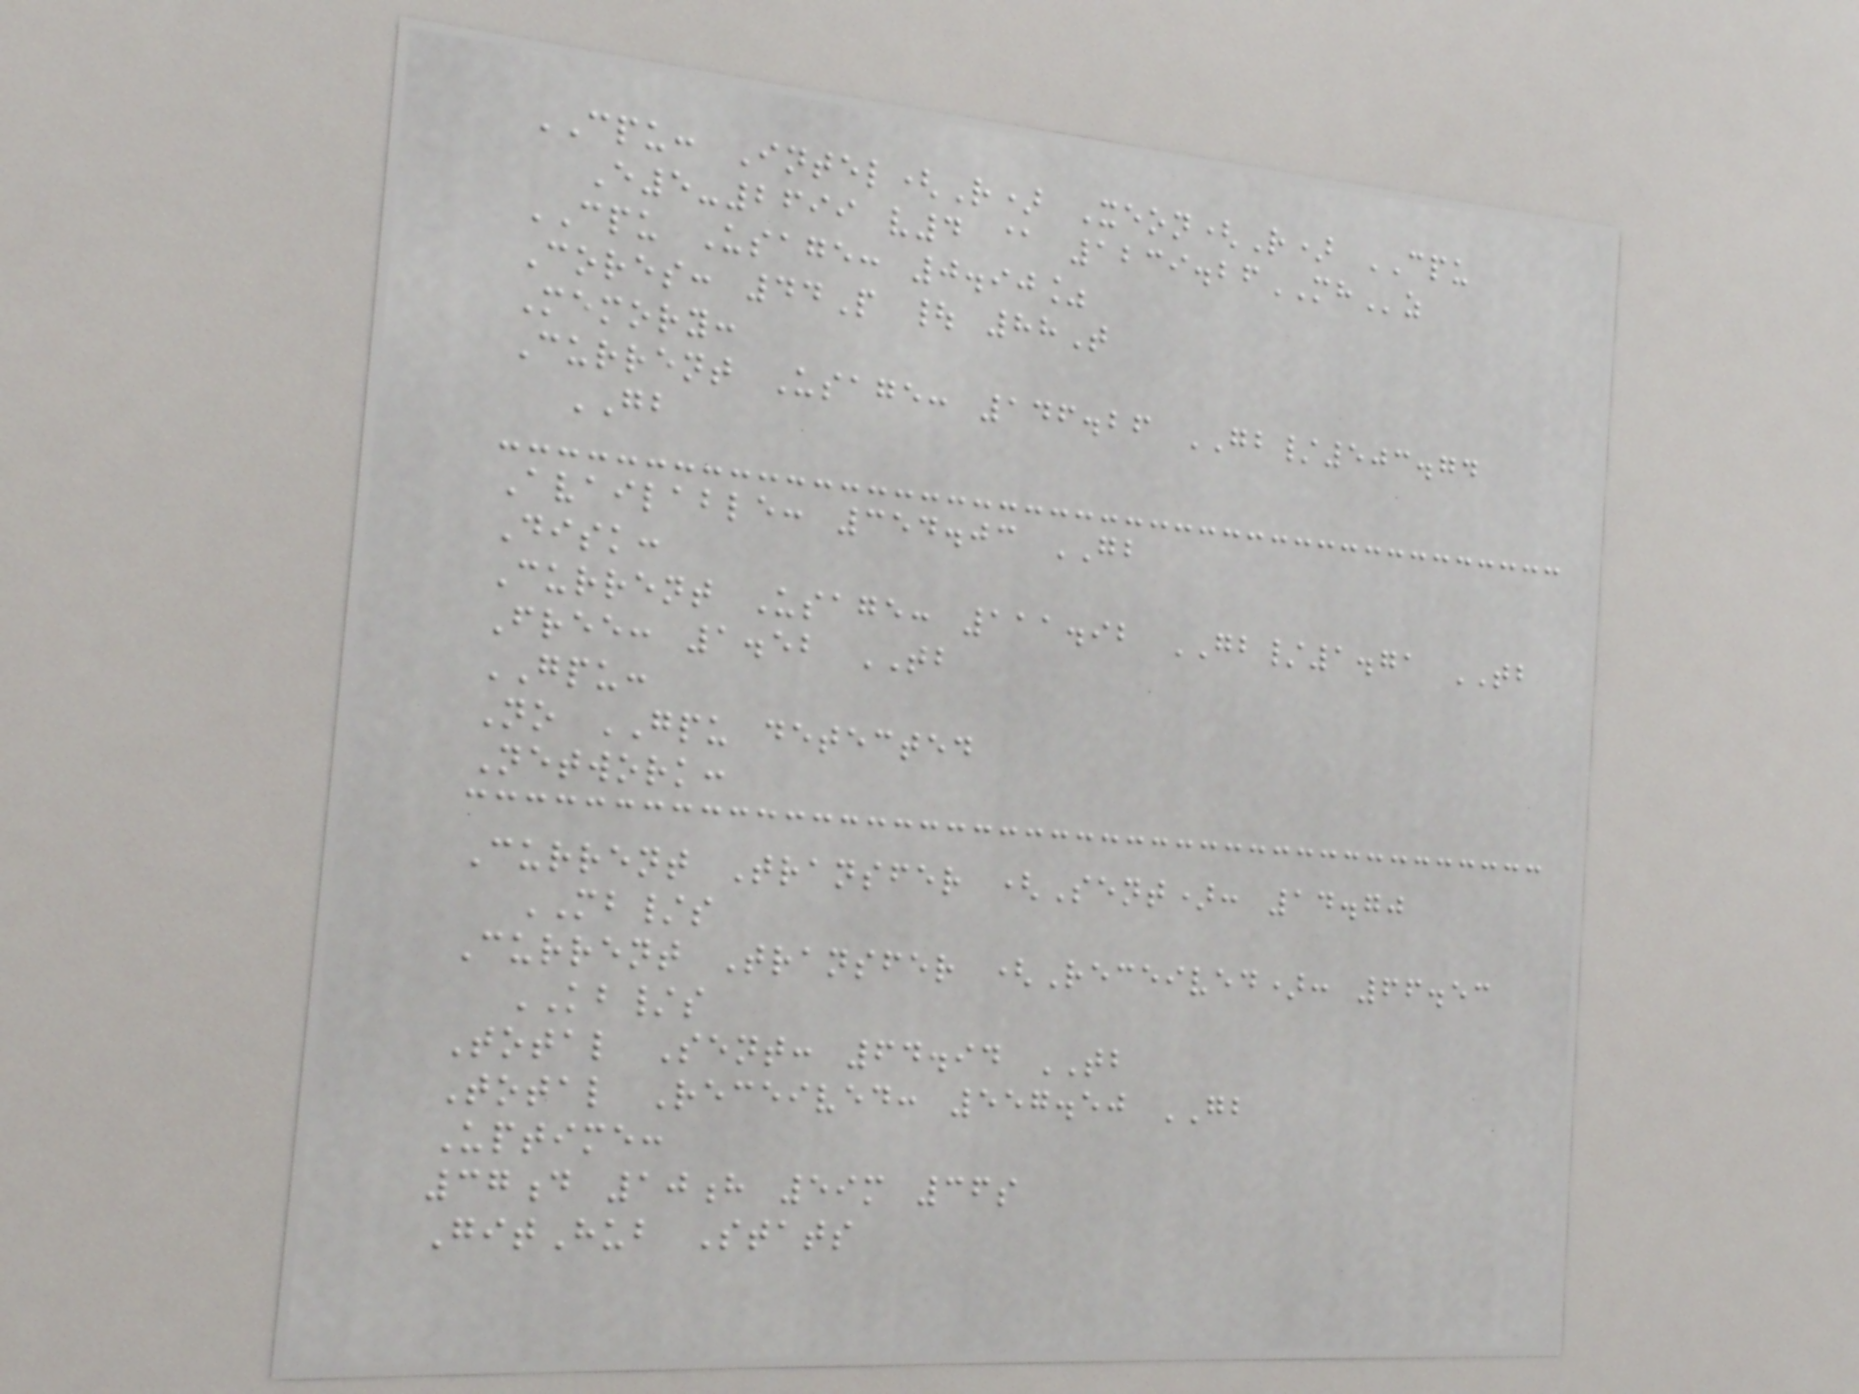CPU: Intel(R) Xeon(R) CPU
E5-2699 v4 @ 1239.26MHz
CPU Usage: 0.90%
Cores: 44P | 88T
Memory:
Current Usage: 146.26 GB/503.74
GB
Available: 354.03 GB
Disk:
Current Usage: 111.92 GB/1.71 TB
Free: 1.52 TB
GPU:
No GPU detected
Network:
Current Transfer (Sent): 14.70
MB/s
Current Transfer (Received): 66.53
KB/s
Total Sent: 64.94 TB
Total Received: 557.50 GB
Uptime:
37d 10h 59m 36s
GitHub Stats
